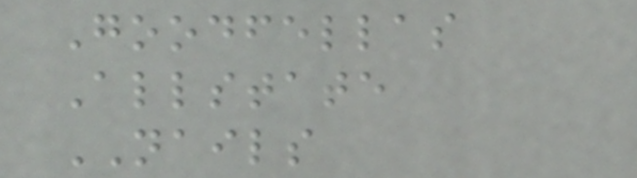Goodfellas
Allstate
NAILS
